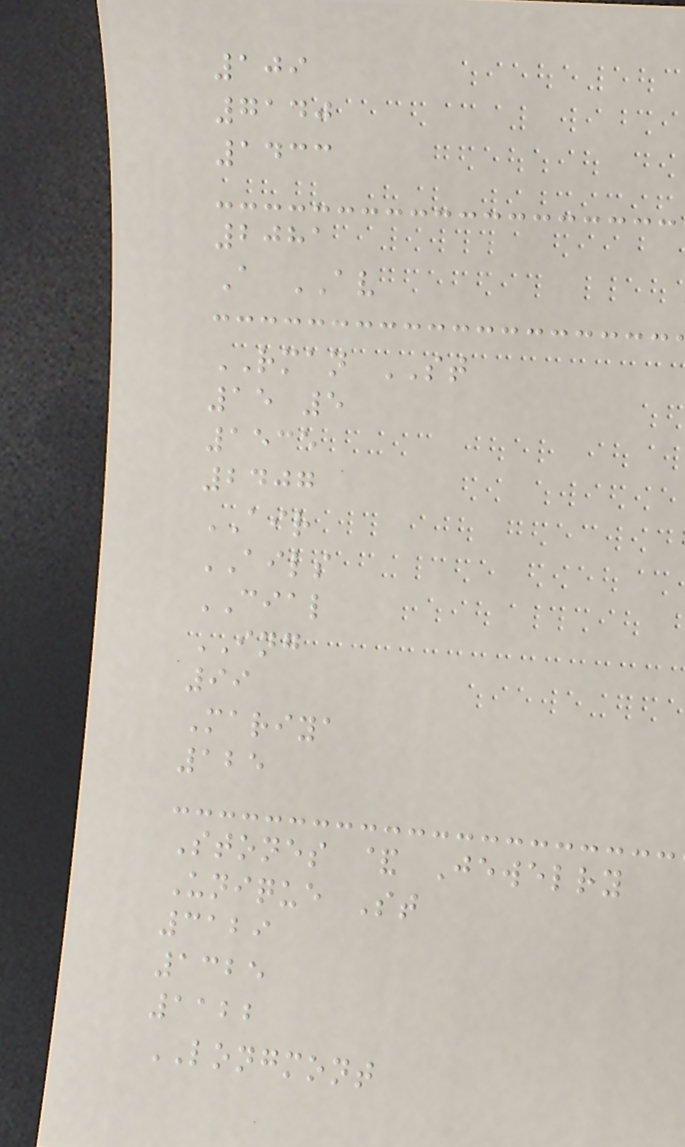109
7140
1433
2081
A AV
RMAN ST
15 5
1535
2407
AIR
AILS
CIAL
ING
99
Mariya
125
Stones & Jewelry
Unique St
3129
1325
1122
LONGMONT
